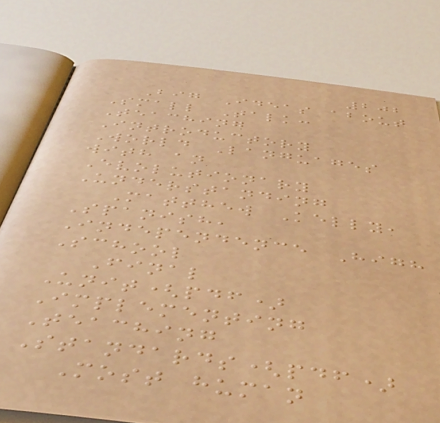202
Big Ideas about
Small Talk:
Teaching
Introductory
World Languages
with an
Evolutionary
Understanding
Matthew Kelly,
Spanish,
Independence High
School
Final
Unit(pdf)
Implementing
Teaching
Standards(pdf)
Most human
